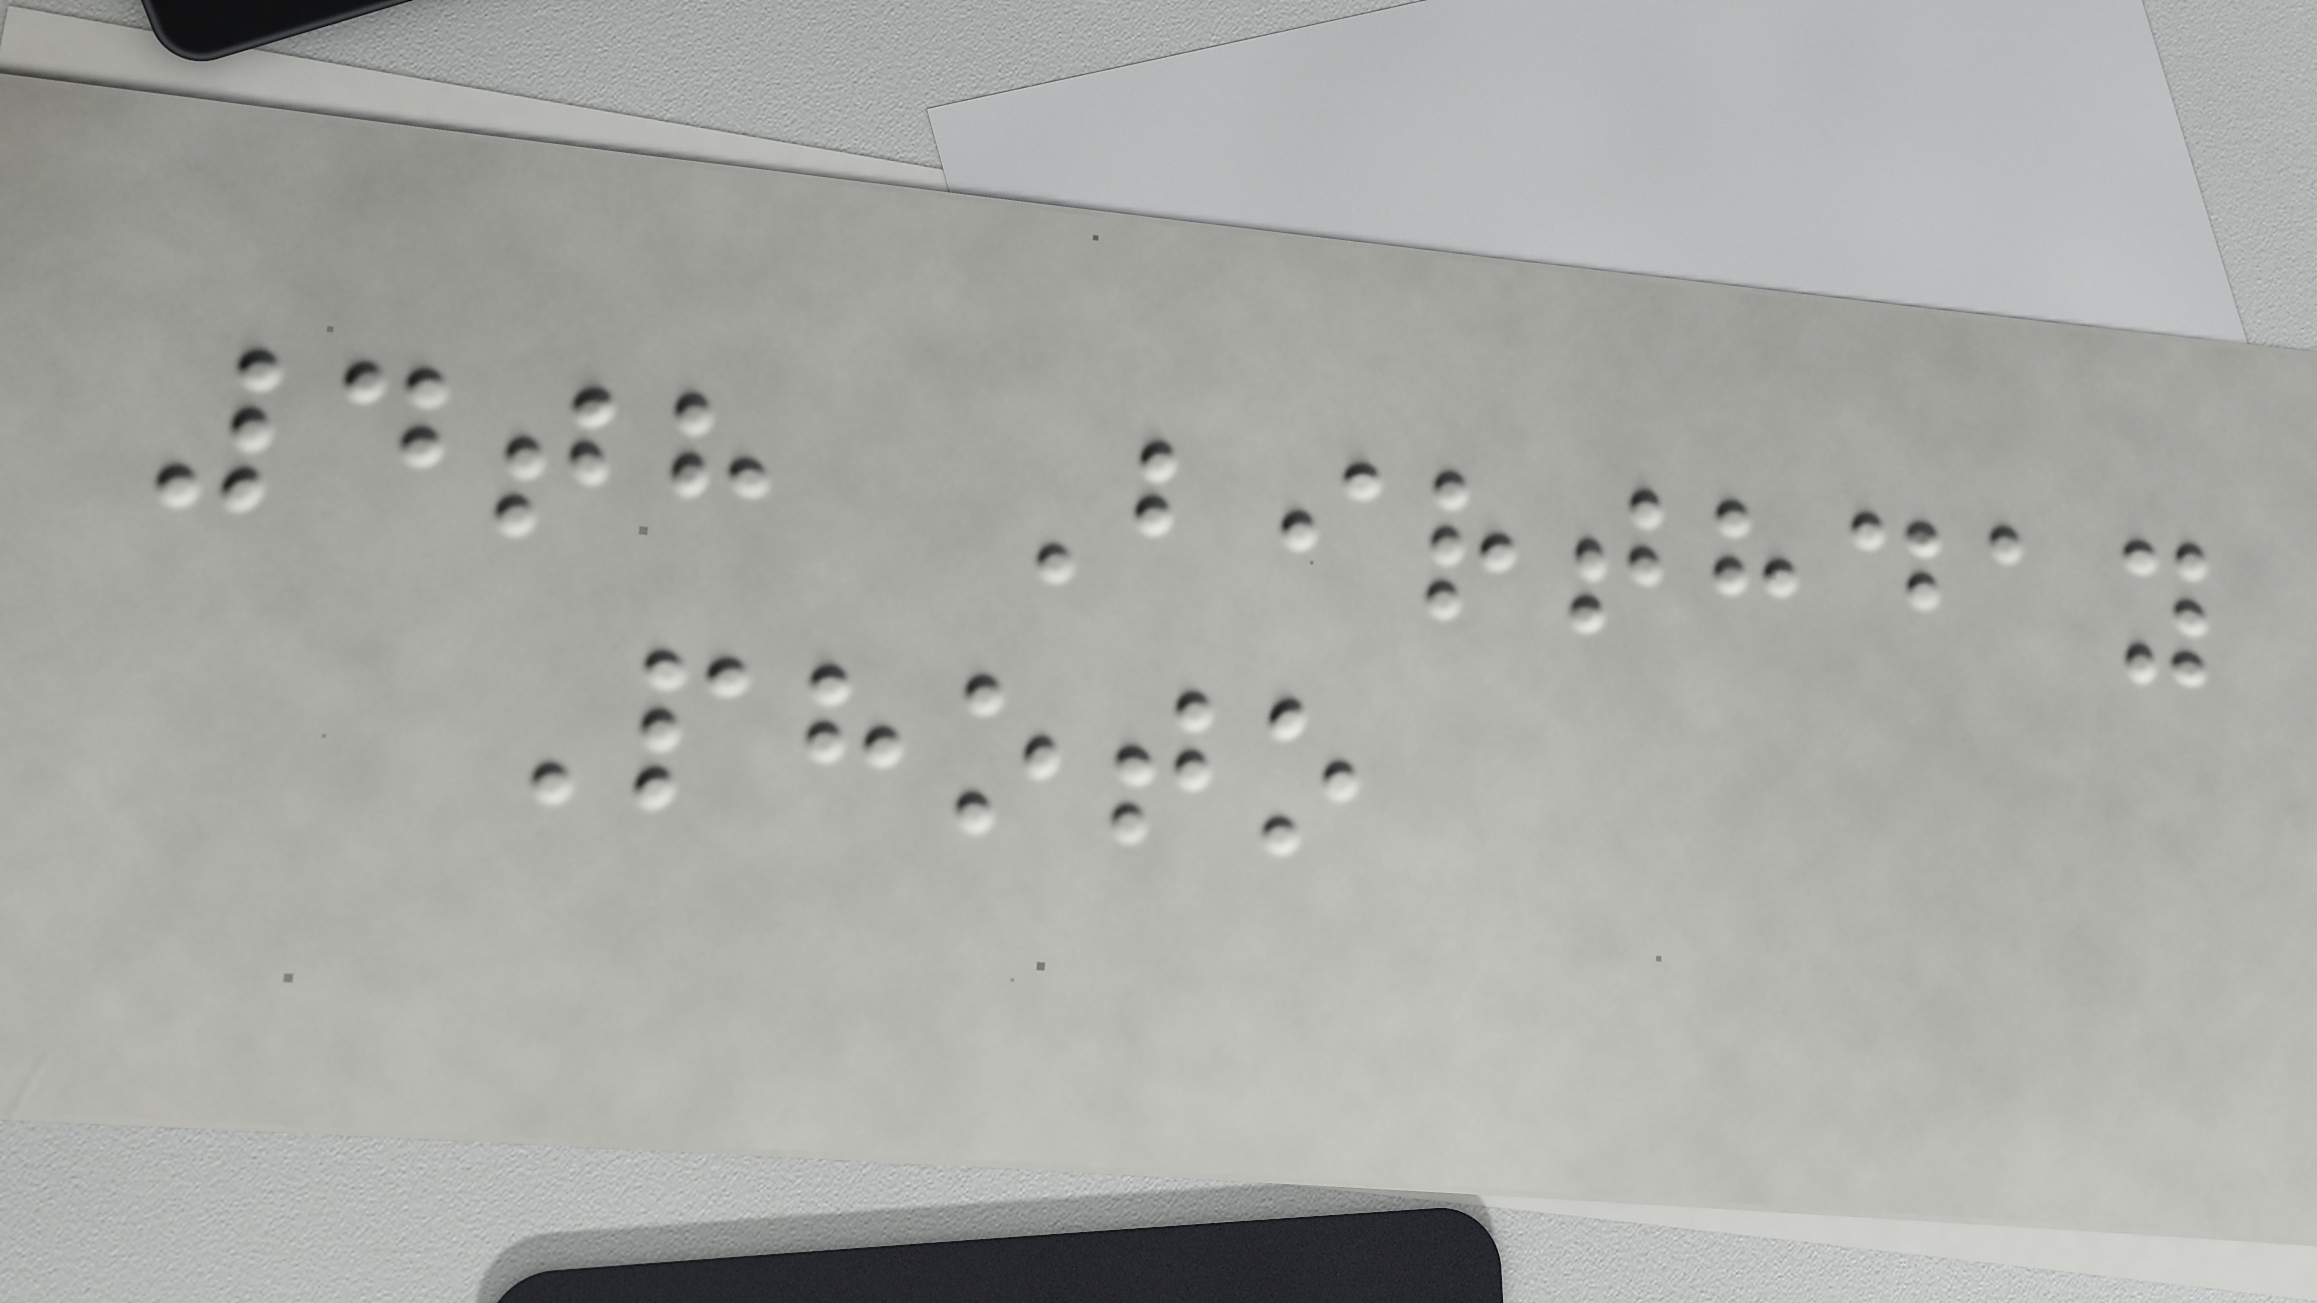4th Birthday
Photo
